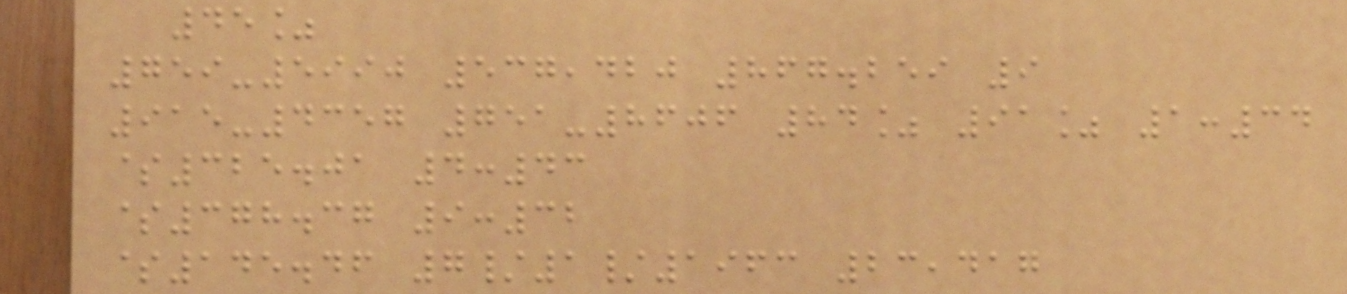45%
759-5990 537,420 867.259 9
915-4357 751-8606 84% 91% 1:34
$325.01 4:43
$378.37 9:32
$145.46 7/1/1963 23,417
